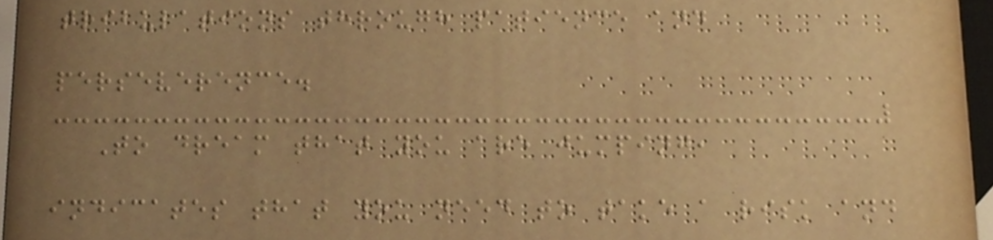tribulations through patience and
perseverence.
To dream that you are jumping,
indicates that you need to take a risk and
